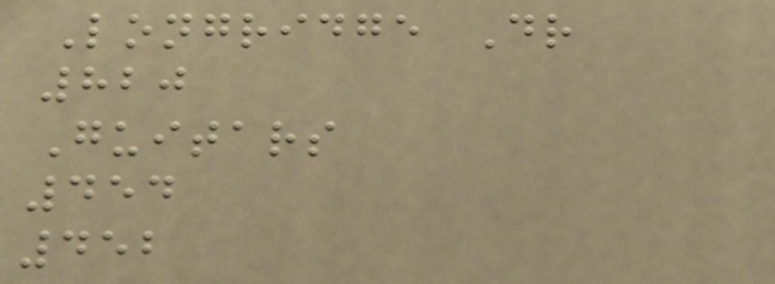Longridge Dr
820
Guitars
454
452
